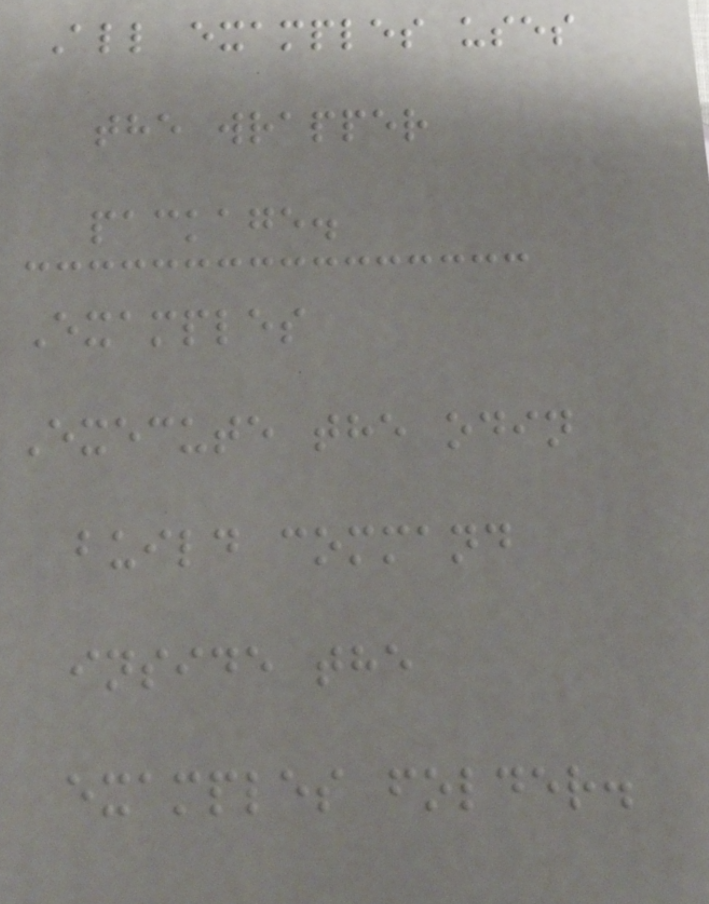All examples uses
the wrapper
package.
Examples
Execute the odin
build command
inside the
examples folder.
